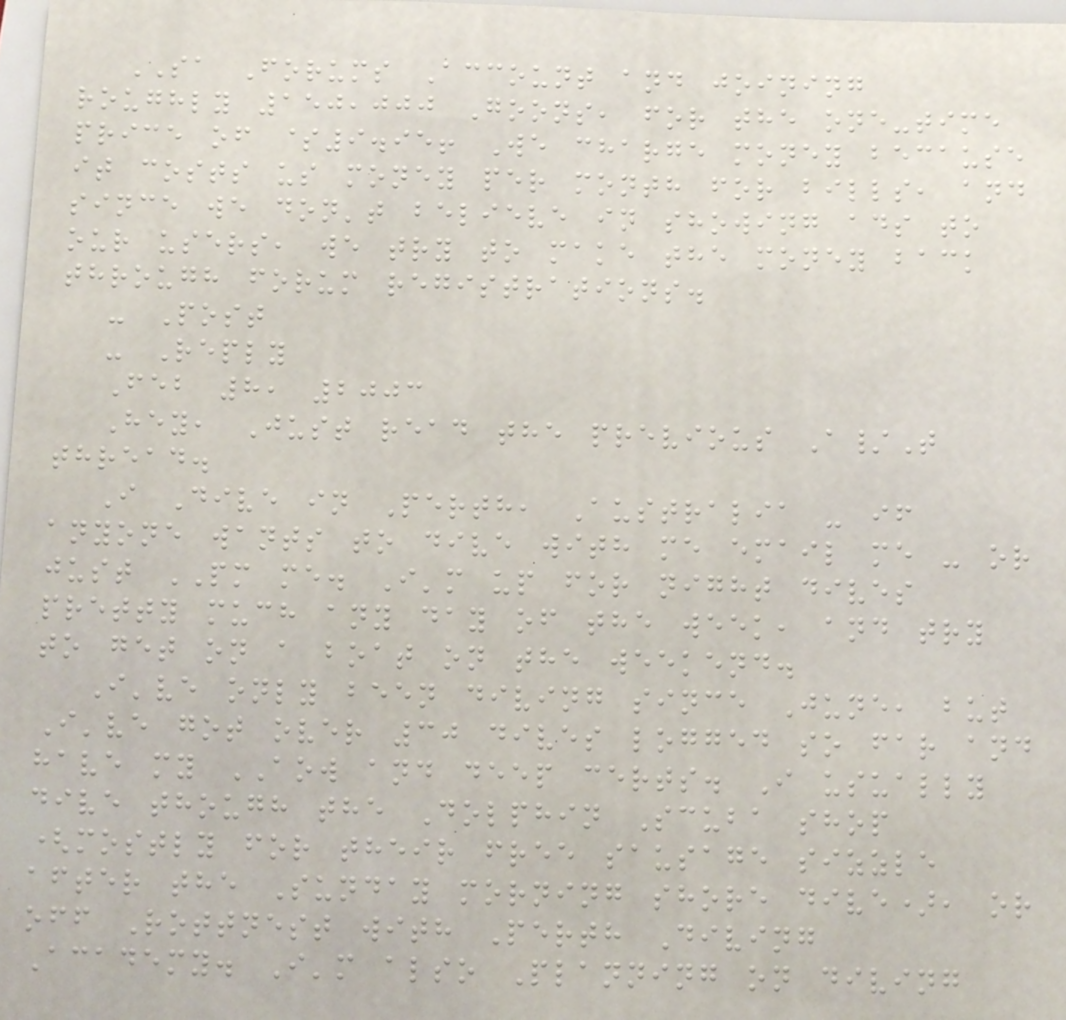SA Forums Account and joining
roughly 150,000 Goons, for the one-time
price of $9.95! We charge money because
it costs us money per month for bills, and
since we don't believe in showing ads to
our users, we try to make the money back
through forum registrations.
- Post
- Reply
Feb 8, 2003
Hey, Just read the previous A/T
thread.
I Dive in Perth, Australia - if
anyone wants to dive with me email me - or
just PM me. I'm up for night dives
pretty much any day of the week, and try
to get on a boat on the weekend.
I've only been diving since June, but
I've got over 30 dives logged so far and
have my AOW and deep certs. I usually
dive though the Dolphin Scuba shop
(mostly for their free sausage sizzle
after the Sunday morning shore dive), or
off Rottnest with Perth Diving
Academy. I'm also Planning on diving
